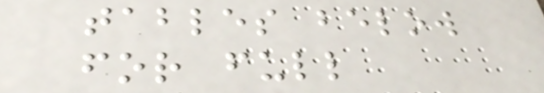tables below
for full
